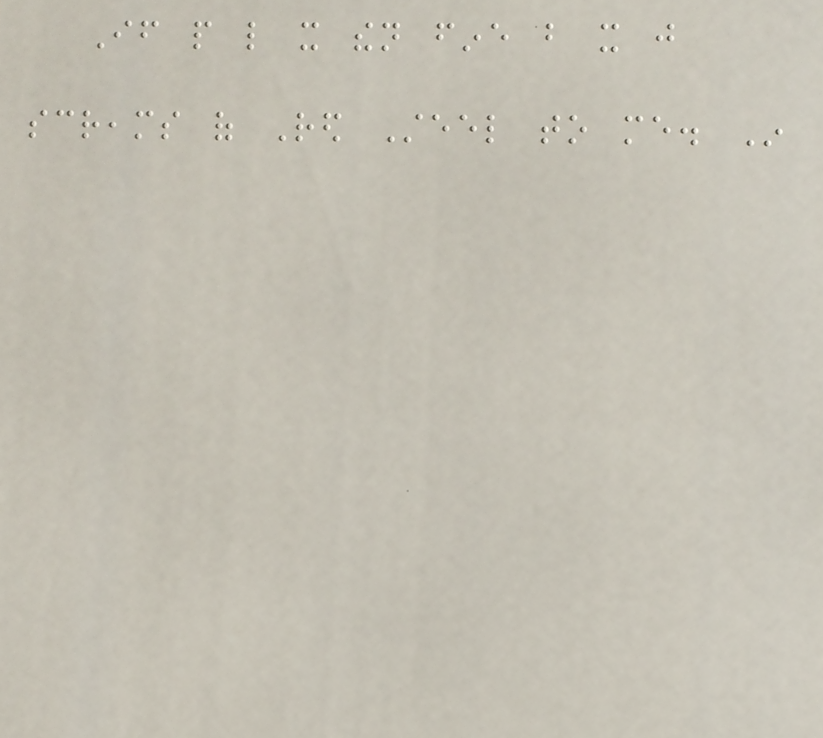If people like it then fine but it just
screams of Red Steel to me. In
